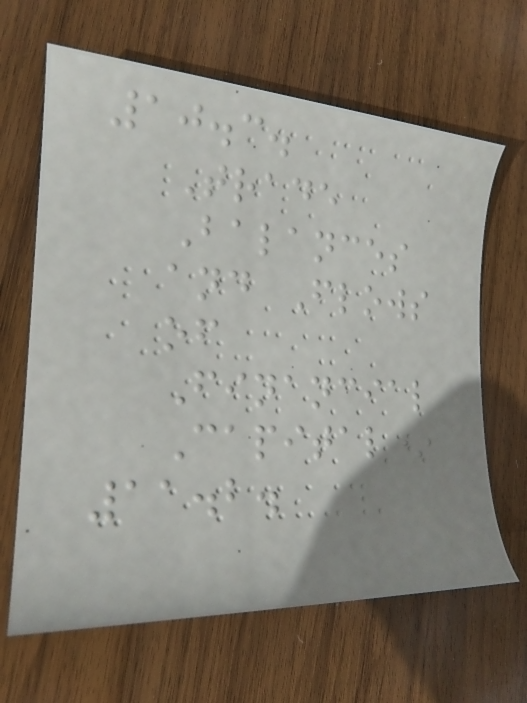10.3.
Trade
Balances
and Flows
of
Financial
Capital*
11.2.
